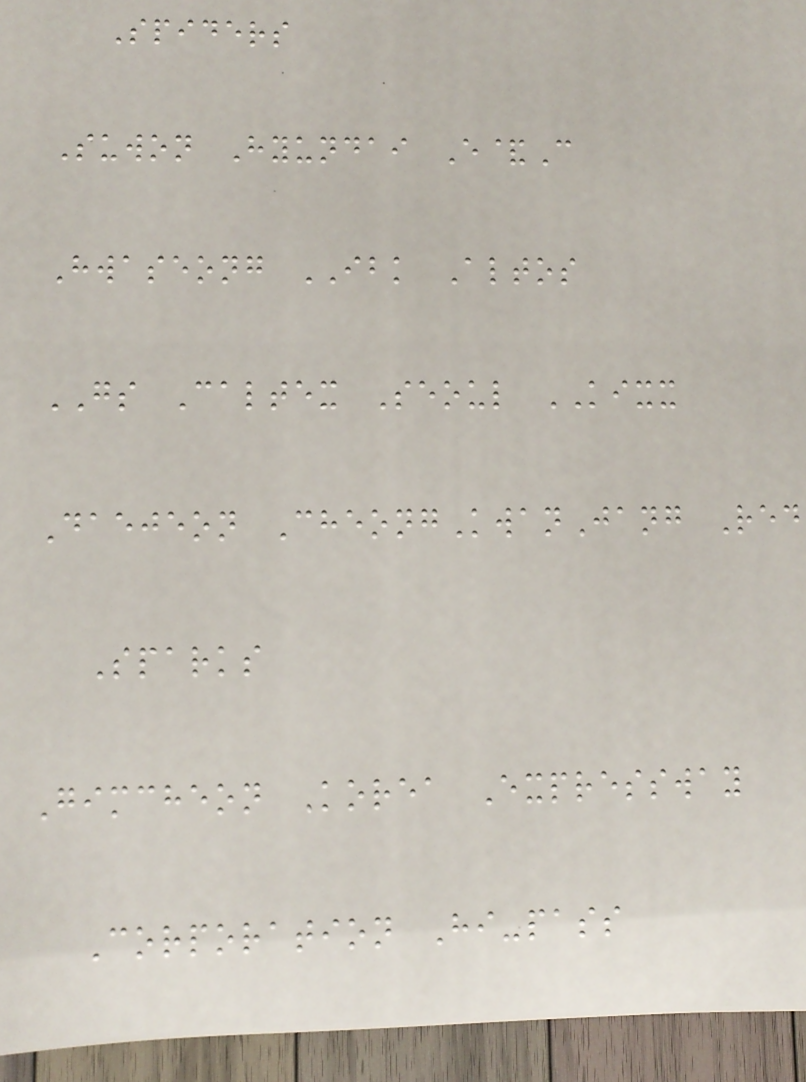Spiders
Suwon Hyundai E&C
Hwaseong IBK Altos
GS Caltex Seoul KIXX
Daejeon CheongKwanJang Red
Sparks
Gimcheon Korea Expressway
Corporation Hi-pass
